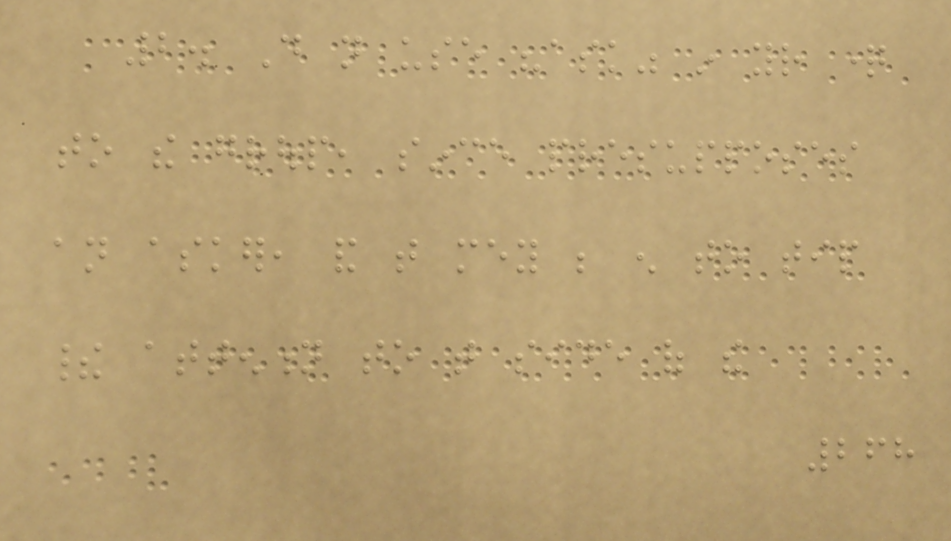2. Do not use "ask" in your question
to the group, since presupposes
an asker, and that mey be enough to tip
their attention to that side of the
268
